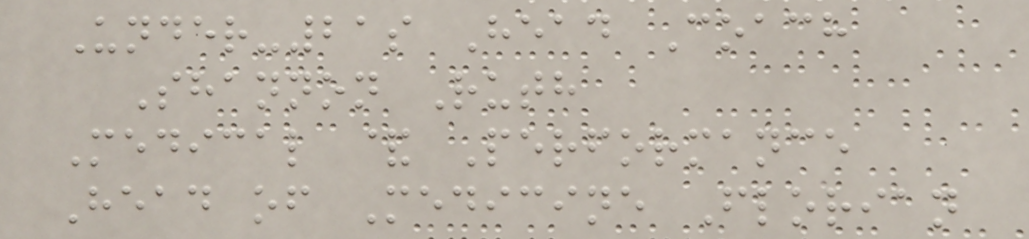Under-21s Head Coach
Shannon Ruth
Medical & Performance
Head of Medicine Florian
